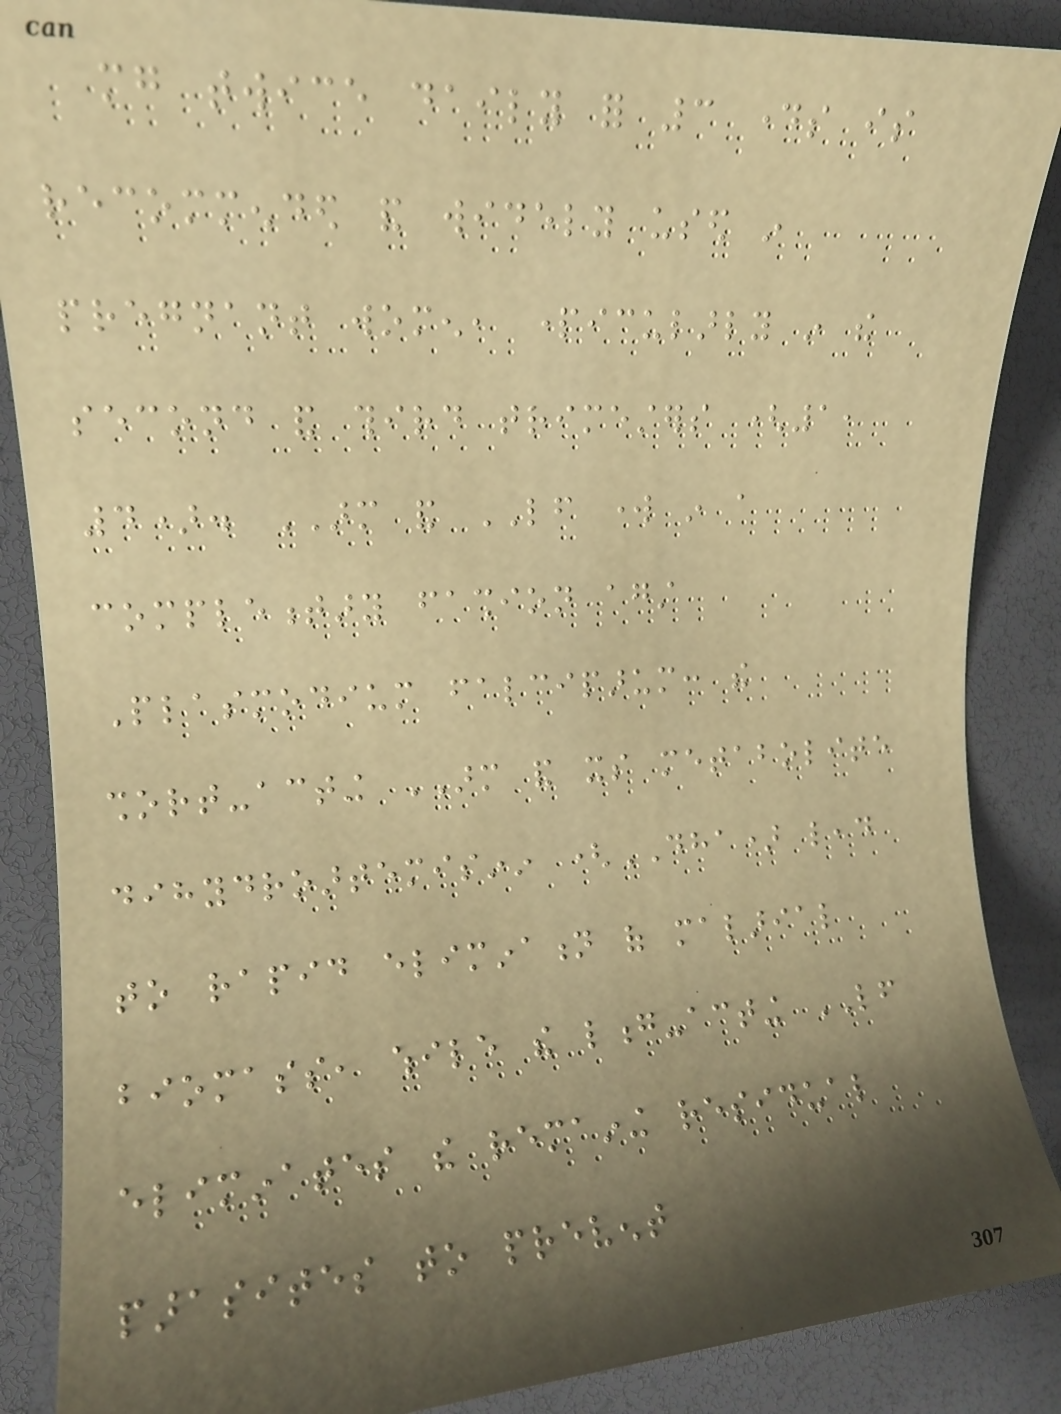mg twice daily for 3 days is
recommended and widely used in
pregnant women, particularly in the
second and third trimesters (1,
4). ARM and LF work in a
complementary fashion against
Plasmodium falciparum: the
short-acting ARM and its metabolite
dihydroartemisinin (DHA) lead
to rapid elimination of malarial
biomass, while the long-acting LF
eliminates the remaining residual
parasites to prevent
